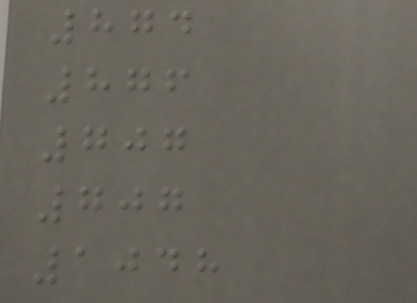874
876
707
707
1048
